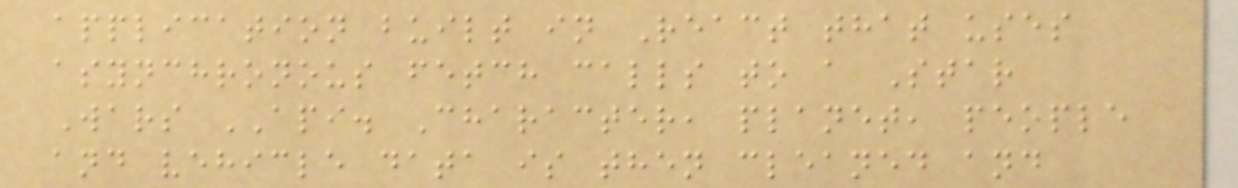application built in React that uses
asynchronous fetch calls to a Star
Wars API. Character, planet, people
and vehicle data is then cleaned and
